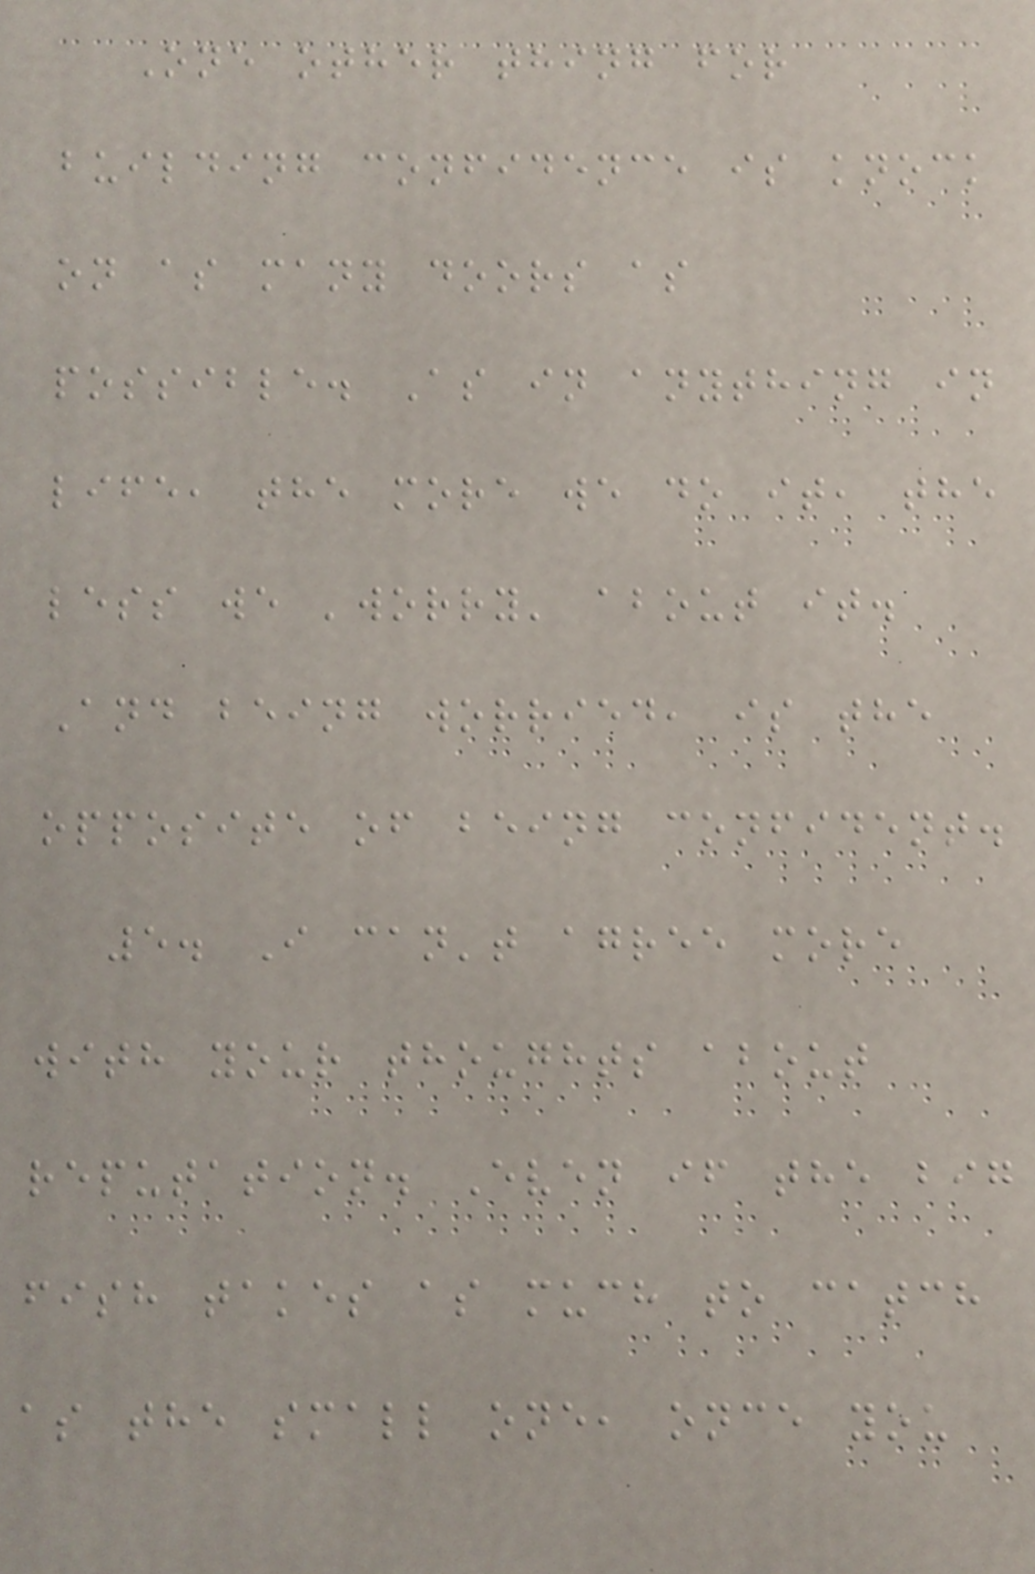One other thing for
building confidence is knock
on as many doors as
possible. As in anything in
life, the more we do it, the
less we 'worry' about it.
And being worried, is the
opposite of being confident.
5. I can't agree more
with your thoughts about
reputation. Even if the big
fish takes as much to catch
as the small one, once you
